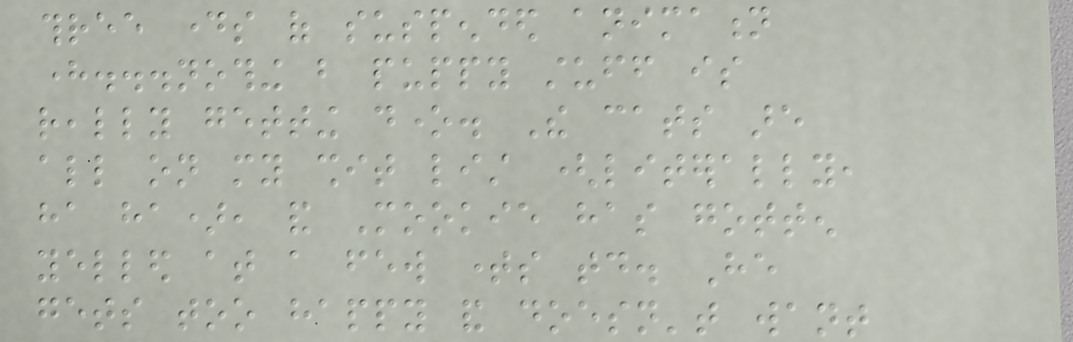three days of suspended animation
here...nothing but puppy stuff is
really getting done. The cats are
all on my shit list (literally,
ha ha), and Mookie has gotten
yelled at a few times today. He
gets too happy and doesn't want
